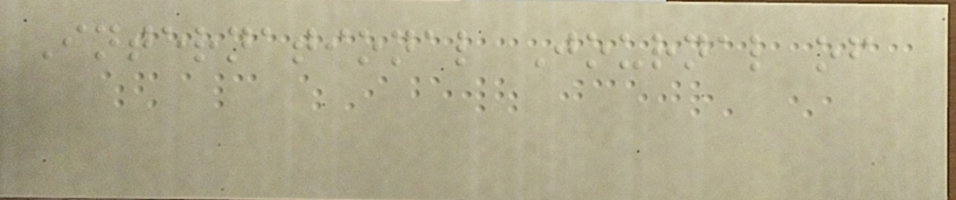International Journal of
